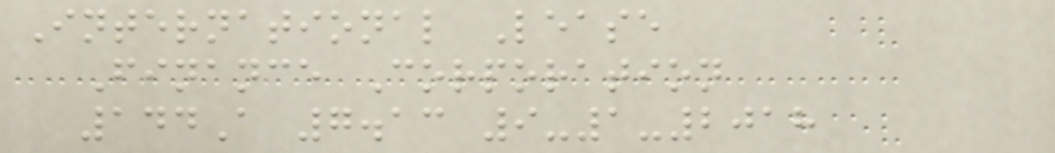International Lease
Finance Corporation
144A 7.13 9-1-2018
